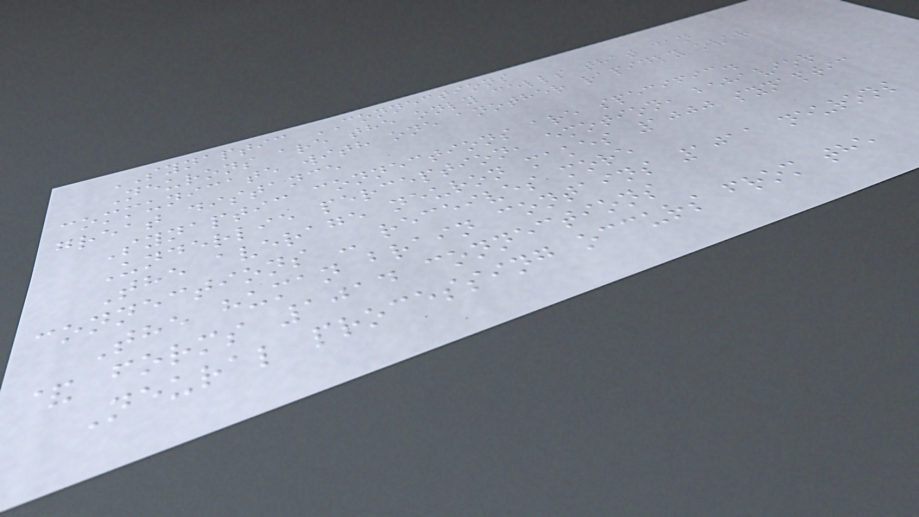SYNAPTIC CONNECTIONS
Neurons are the only cells that can
communicate with one another rapidly over
great distance
Synaptic connections are specific.
Underlie perception, emotion, behavior
The average neuron makes 1000 synaptic
connections - receives more
The human brain contains 1011 neurons
& forms 1014 connections
Neural processing occurs from the
